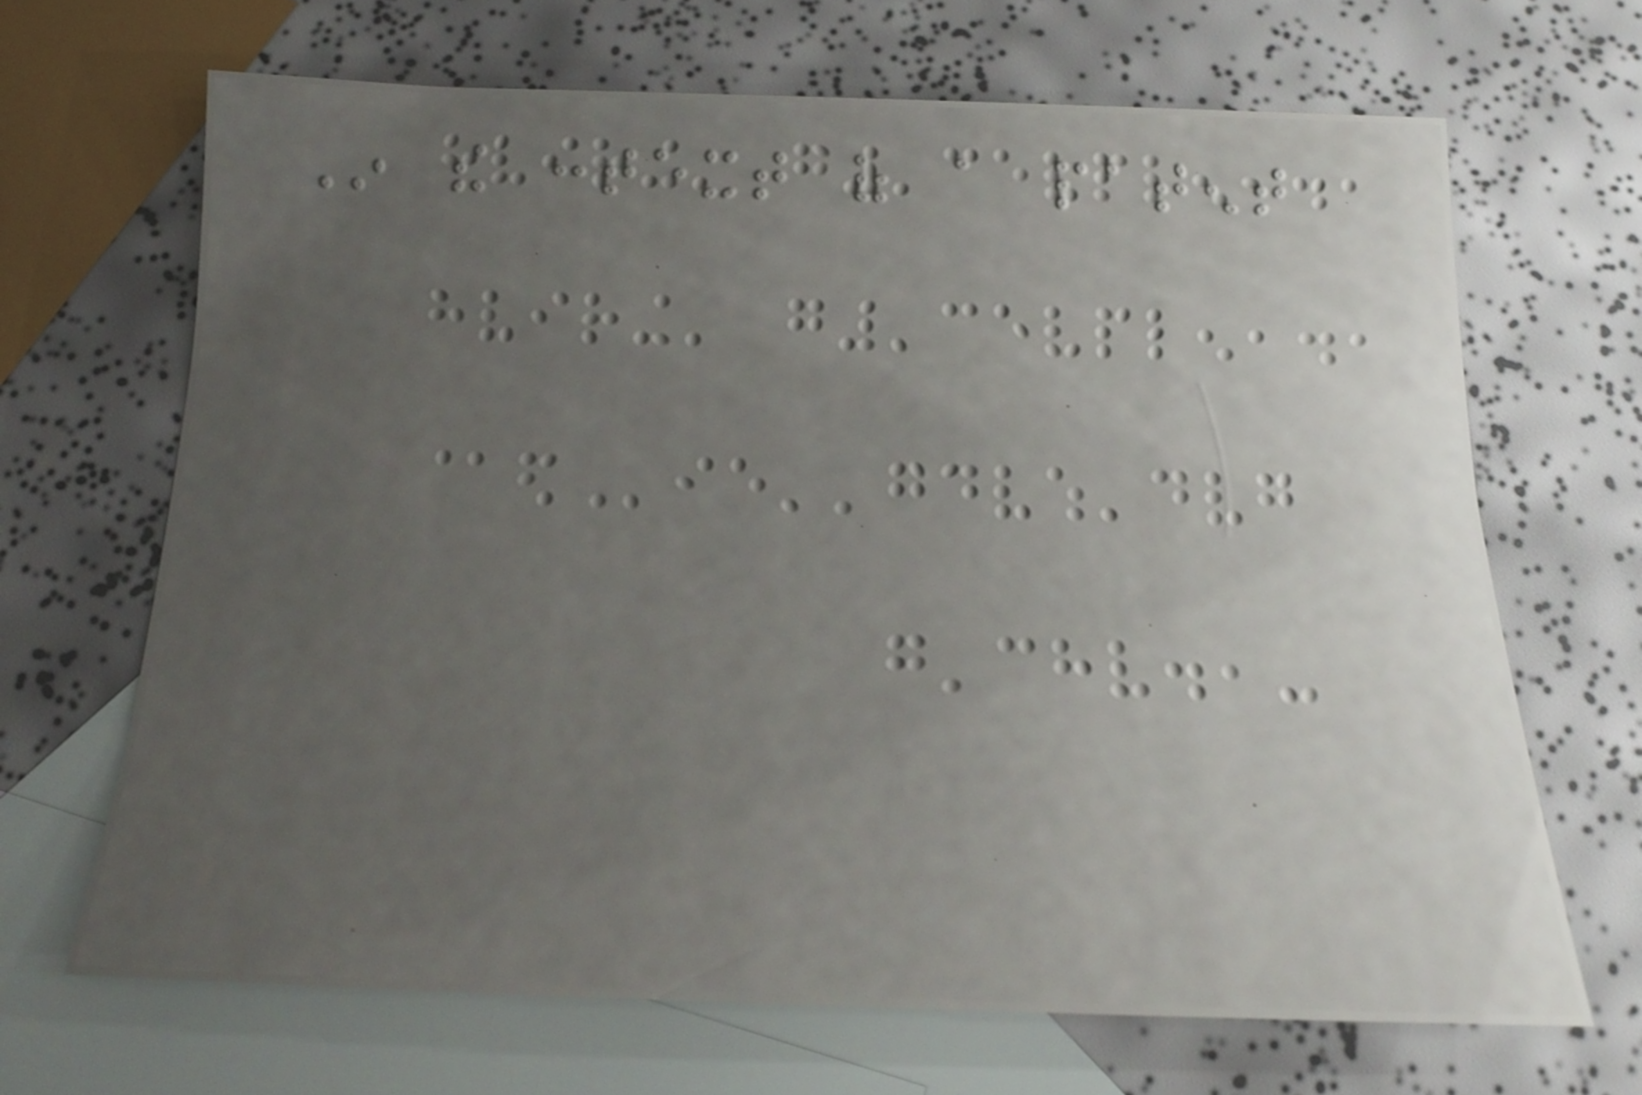In the context of a patent
